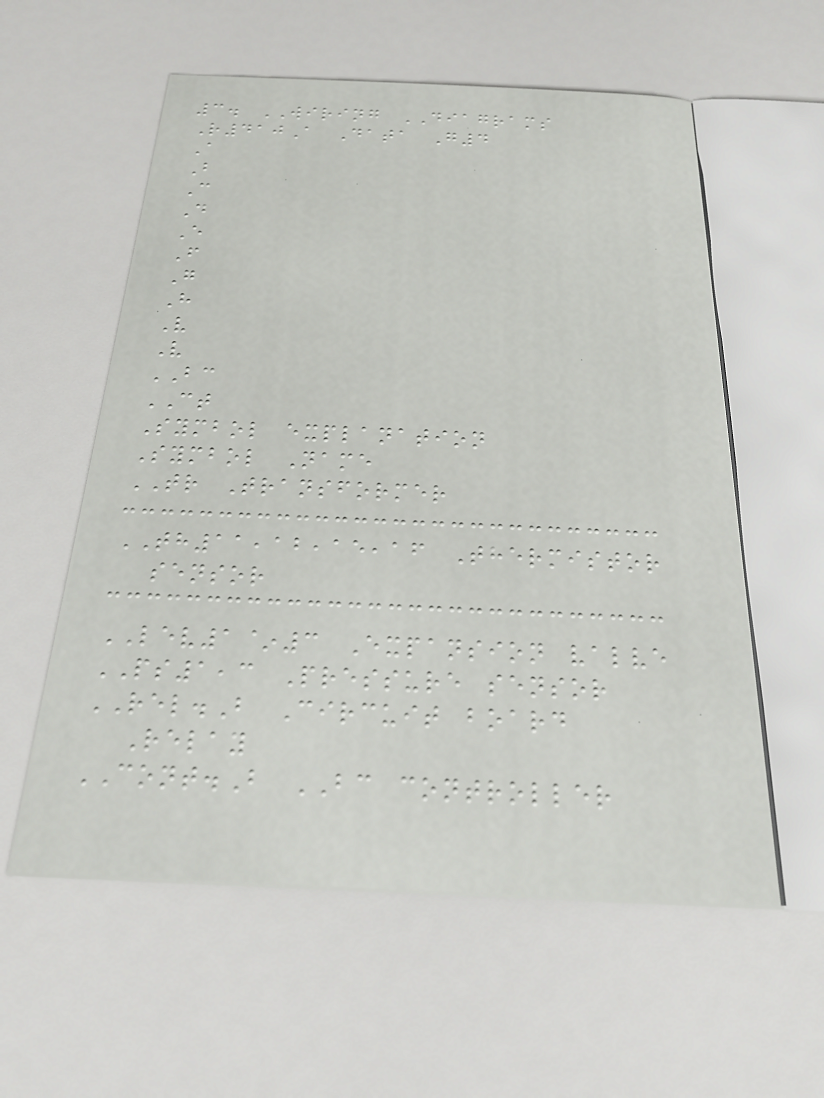3. WIRING DIAGRAMS
R410A Data G4
A
B
C
D
E
F
G
H
V
V
BC
CT
Symbol explanation
Symbol Name
TR Transformer
TH11,12,15,16 Thermistor
sensor
LEV1~3 Expansion valve
PS1,3 Pressure sensor
REL.B Circuit board
Relay
CONT.B BC controller
